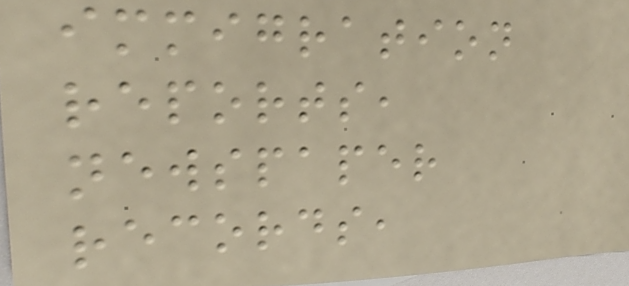immigration
reports,
newspaper
records,
